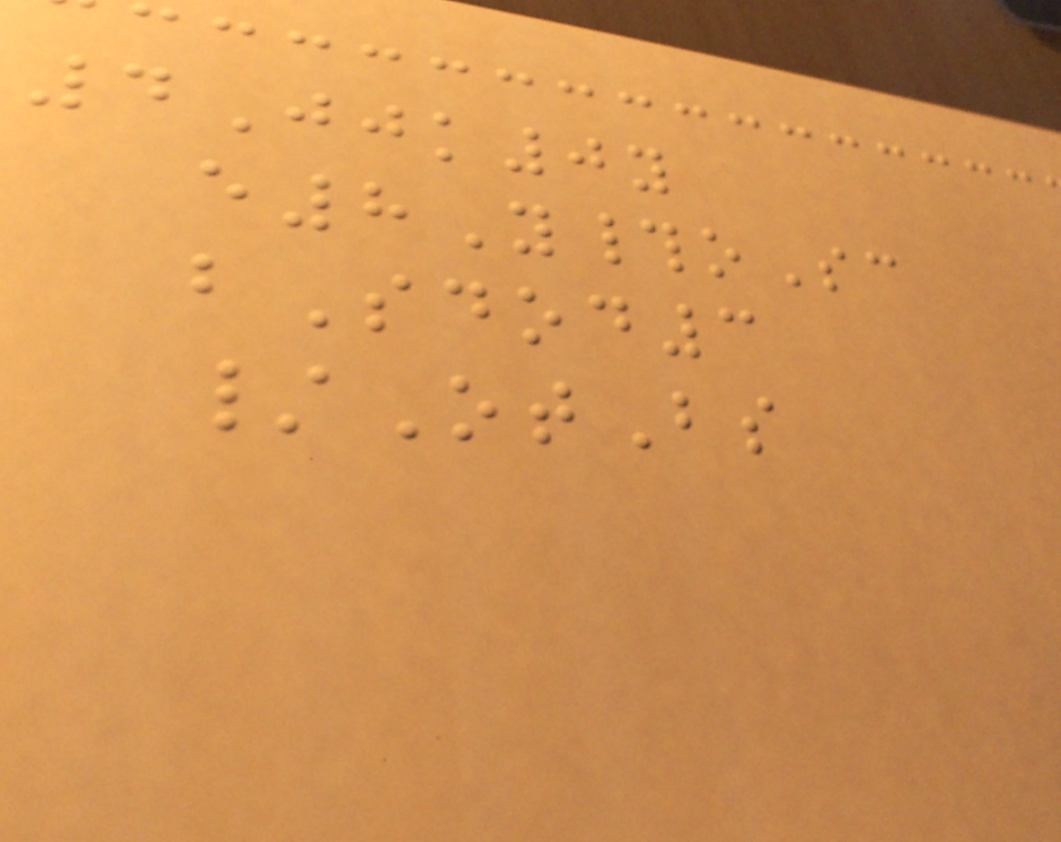4Jjk0y
e8Y#oSc
bSdod3
/OtBs
